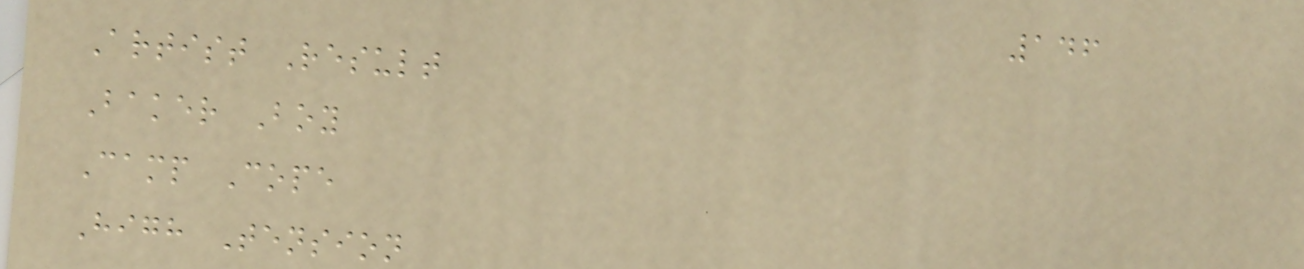146
Artist Result
Baker Boy
Camp Cope
High Tension
